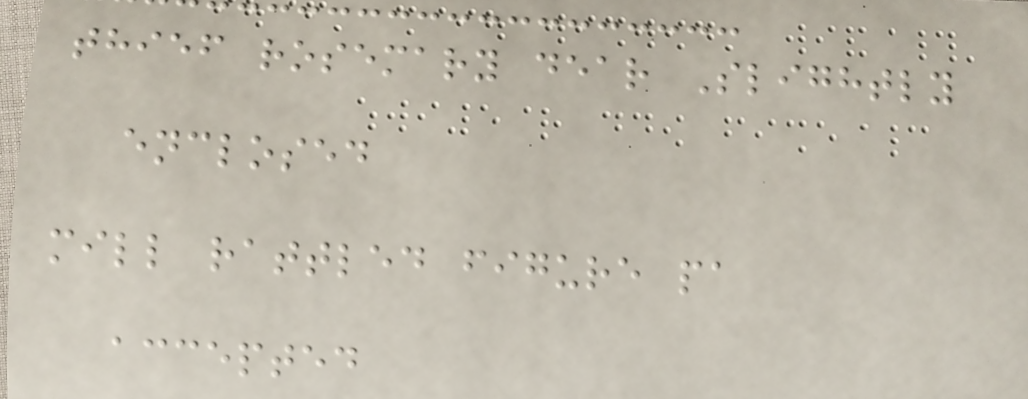thief rosemary dear Slightly
enclosed
mill rattled figure pa
accepted
